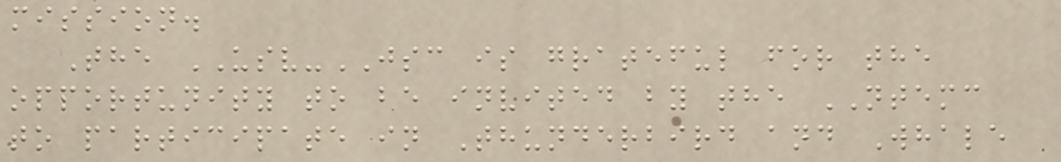mission.
The USV-JSC is grateful for the
opportunity to be invited by the NTEMC
to participate in Thunderbird and Whale
